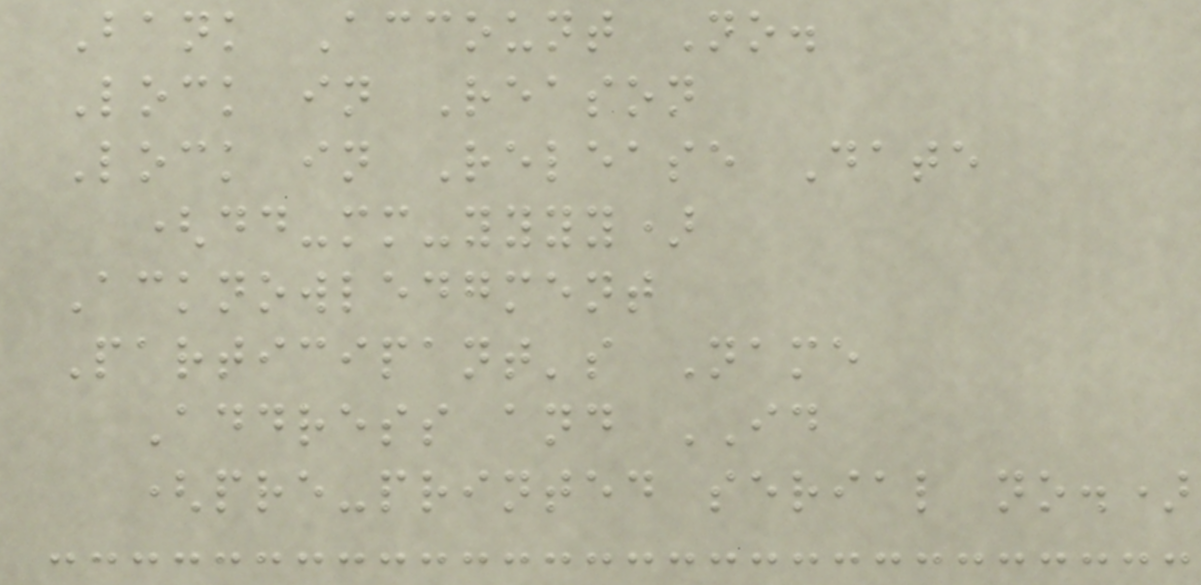Bank Account No.
Lock in Reason
Lock in Release Date
(dd-mm-yyyy)
Acknowledgment
Participant's Name
Address and ID
(pre-printed serial no.)
